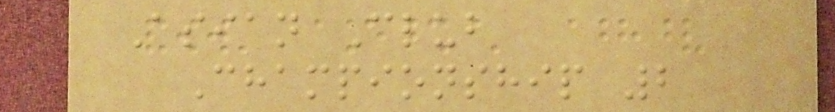Asian Club
Championship 2
